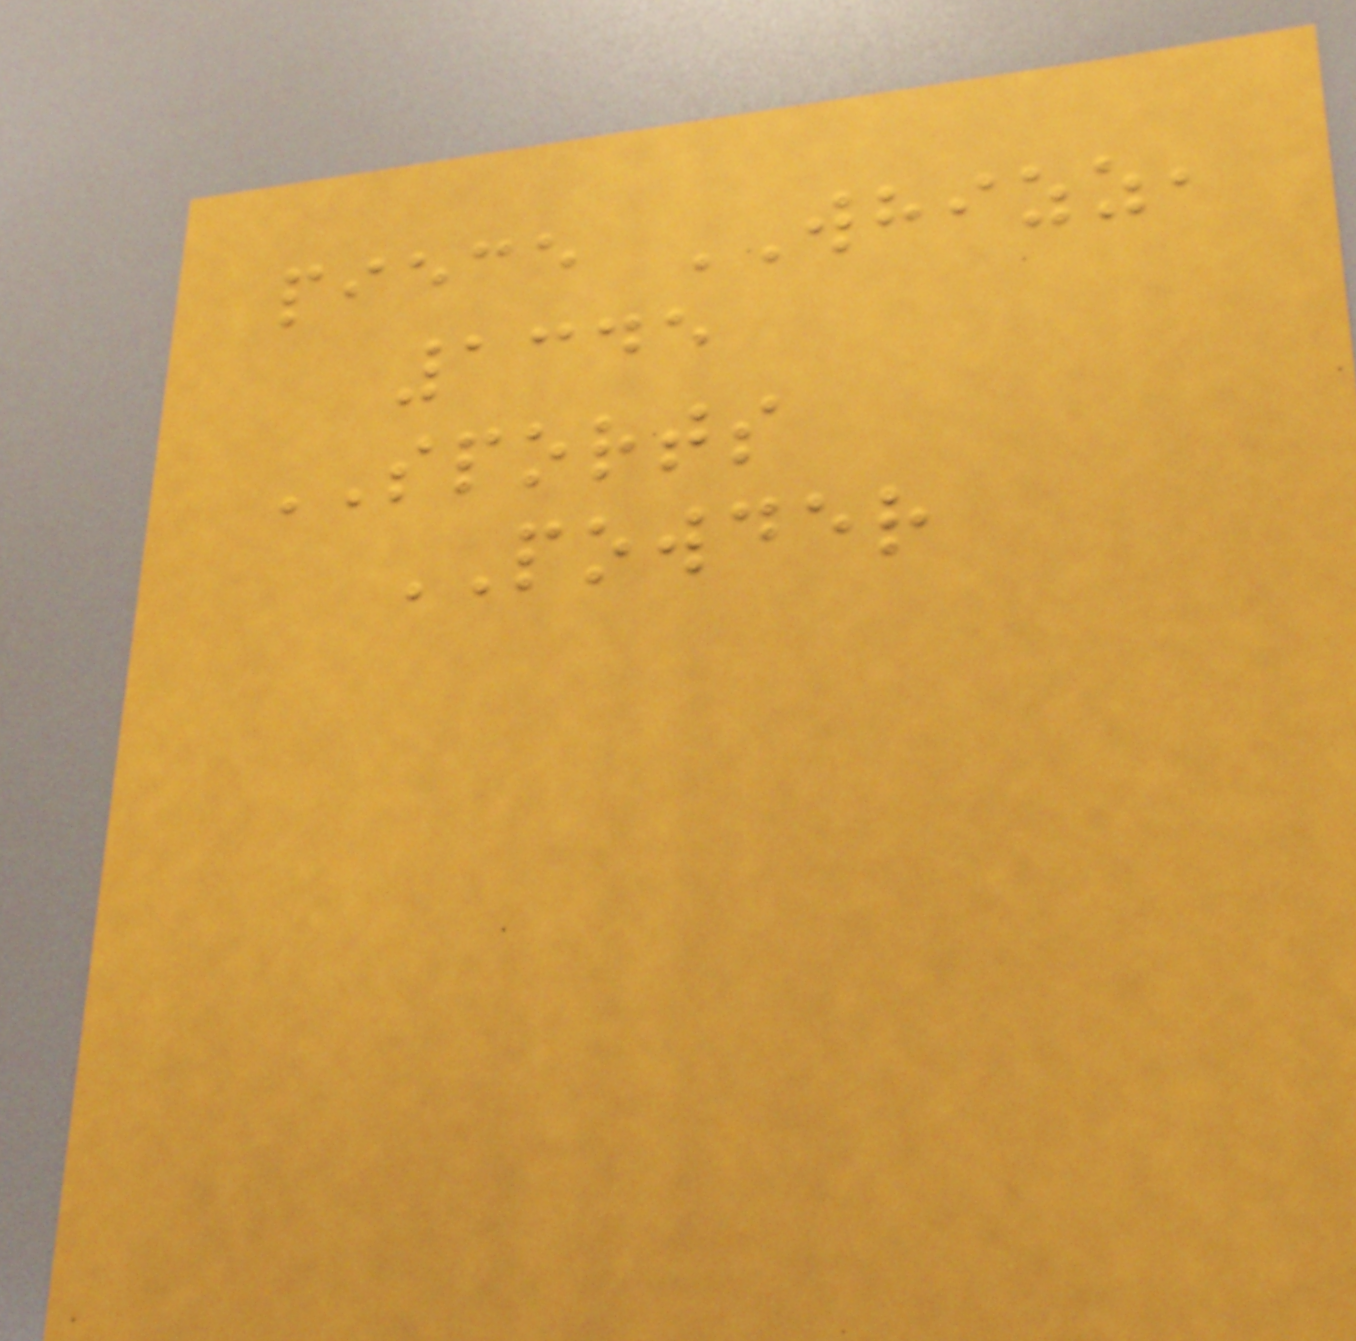piece WHIZZ,
1345
SPORTS
POWDER
